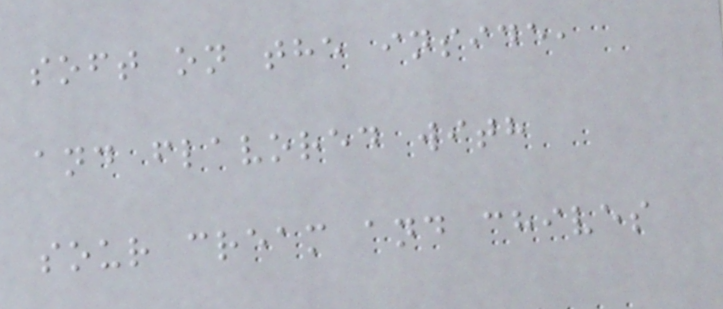soft on the inside,
and flavored with
sour cream and chives
